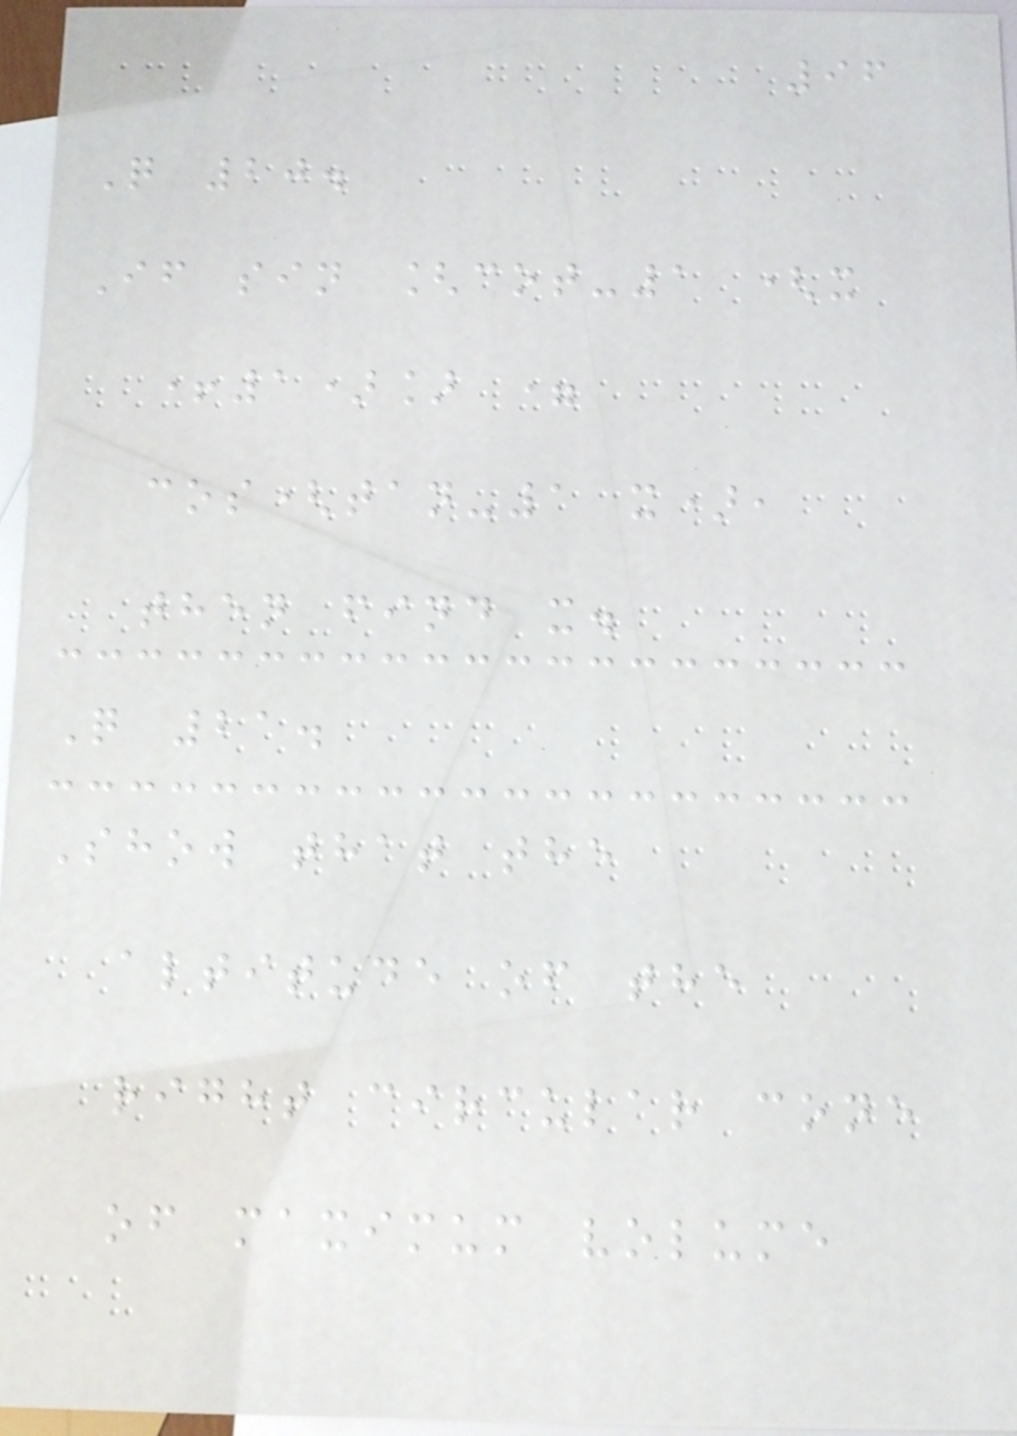96
Q 20.
If sin [cot-1 (x
+1)] =
cos(tan-1 x),
then find x.
Q 21.
Show that the
altitude of the
right circular cone
of maximum volume
